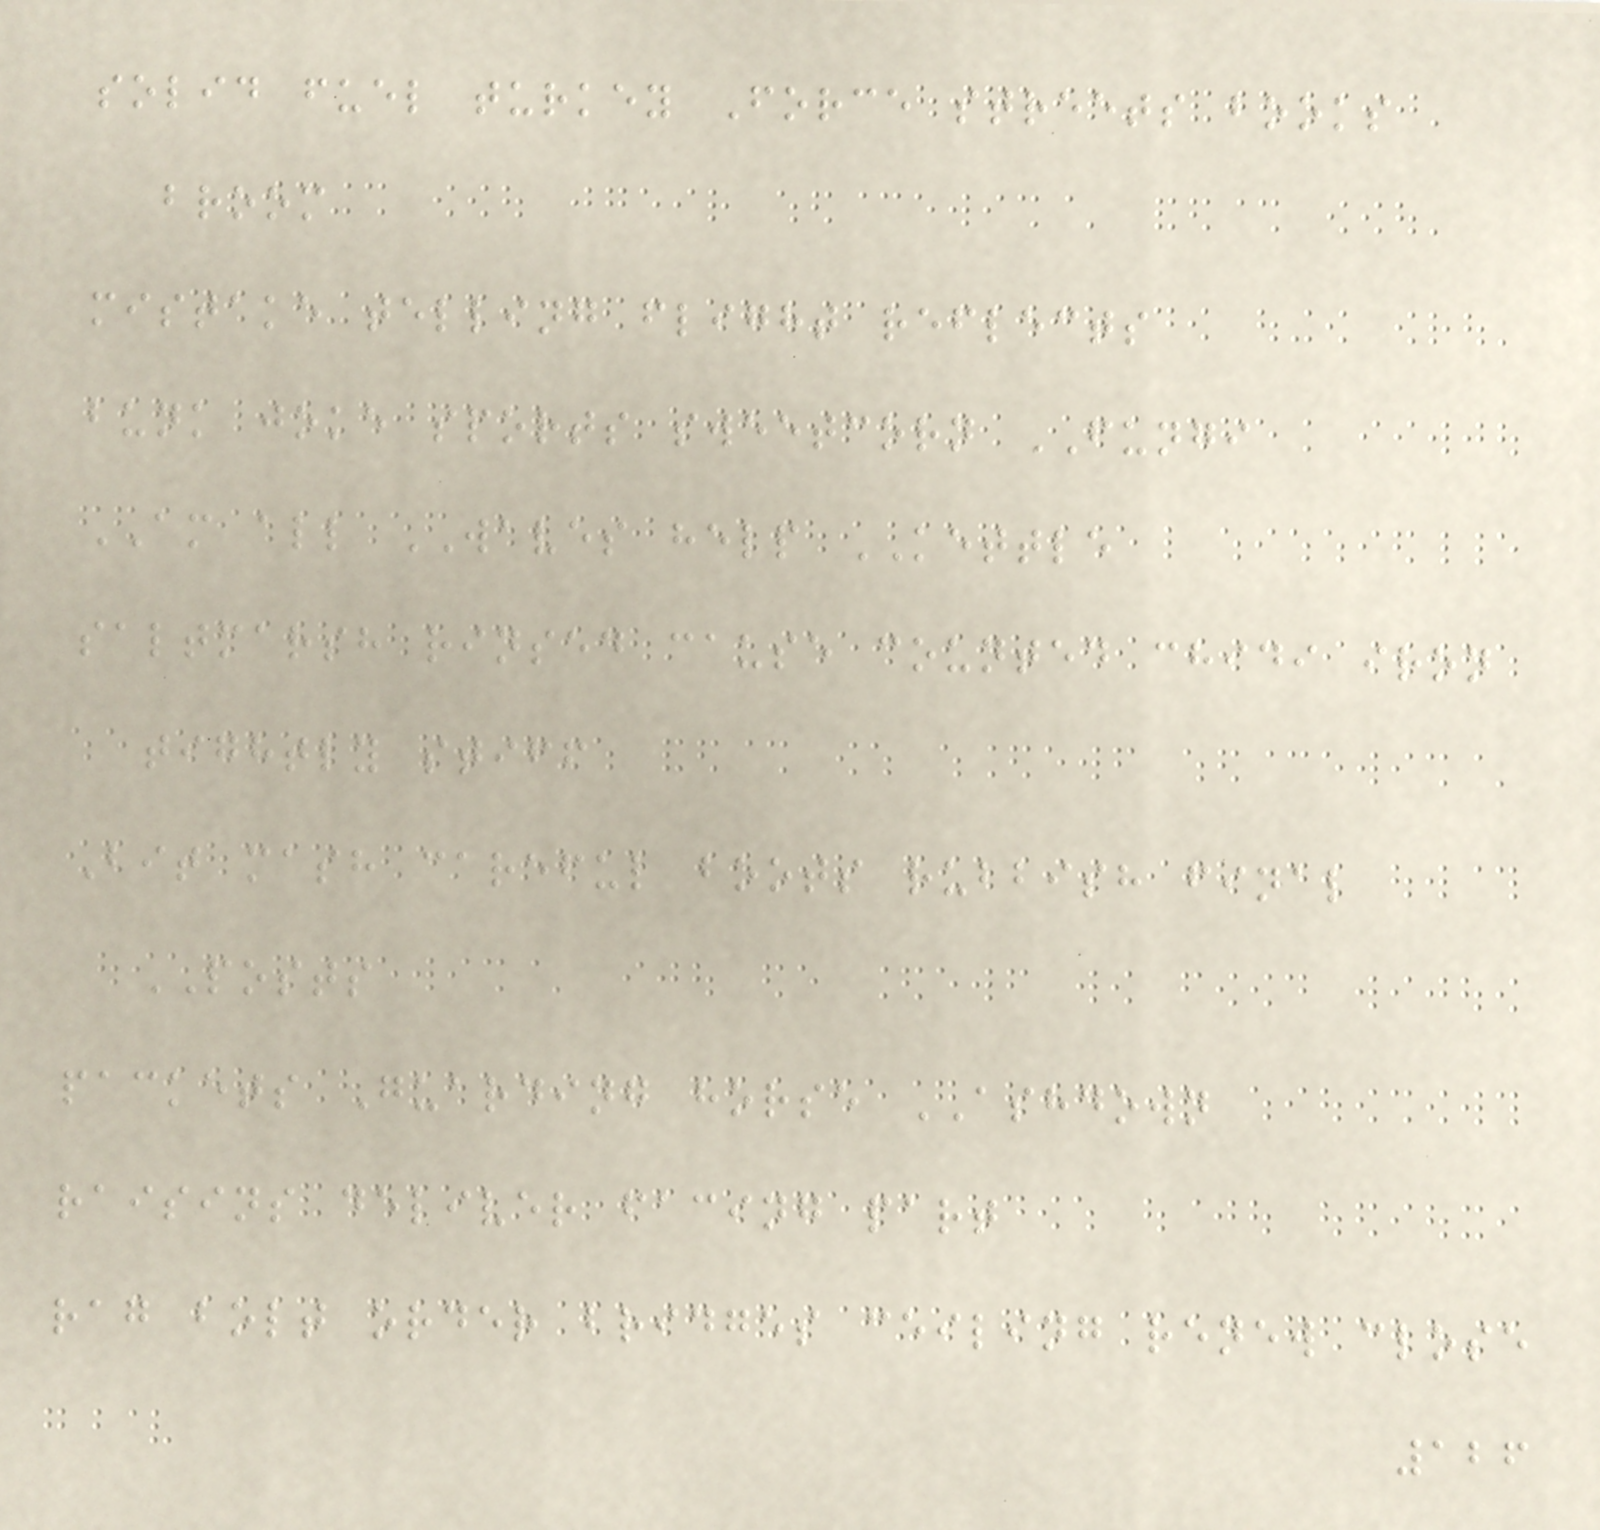solid fuel turkey Force streets books
broom
mistake telling flight reflects
bunk joke sports sweetcorn FUNGI
AM all WAVES help KETTLE
saltmarsh rinsed cause counted chidi iron
tightly stiff
Bit mash careful boots rubbish final
POSTS
packets Guarding horse ASHDOWN
raisins deliver facing part
rag bolt order bridges ceiling renew close
126
